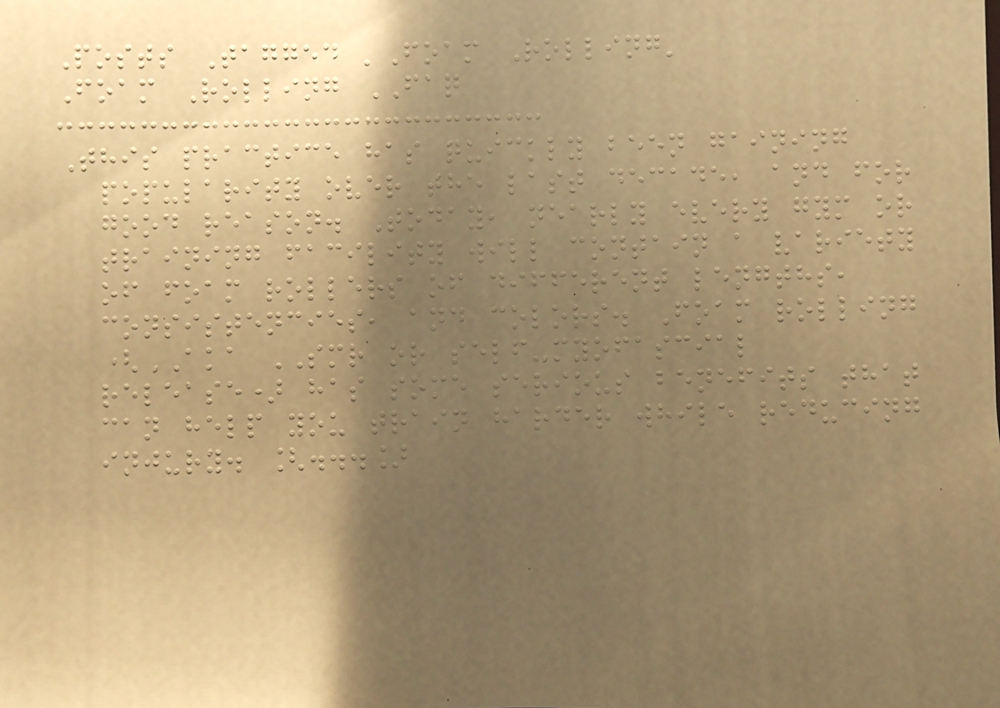Posts Tagged 'Foam Rolling'
Foam Rolling FAQ
This practice has quickly been gaining
popularity over the last decade, and for
good reason. Today, nearly every gym or
training facility will contain a variety
of foam rollers of different lengths,
consistencies, and colors. Foam rolling
(AKA SMR or self-myofascial
release) has some serious benefits that
can help you train harder while reducing
injury. [...]
